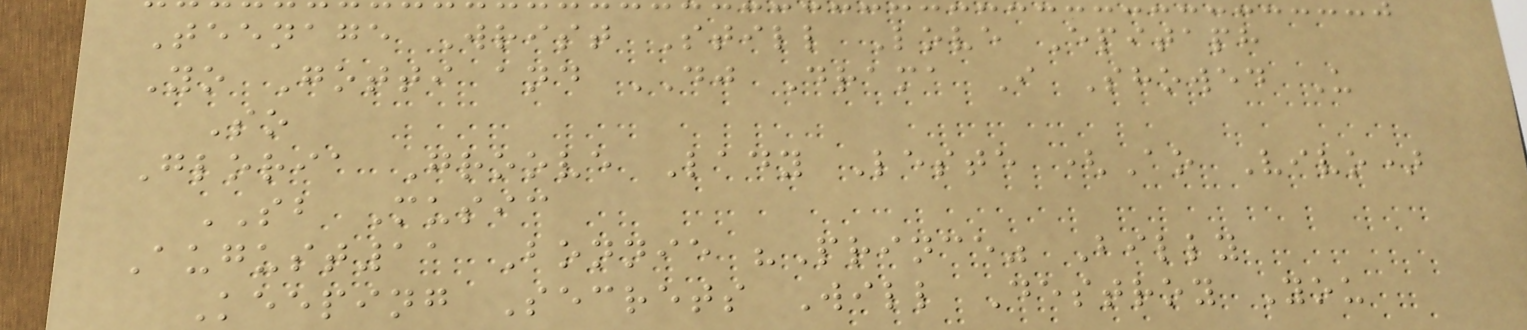Teenage Wrist Still Love Epitaph
Yo Gotti and DJ Drama I Showed U
So
Gloria Groove Lady Leste (Ao Vivo)
SB Music
August11 Bonnie "Prince" Billy
Keeping Secrets Will Destroy You
